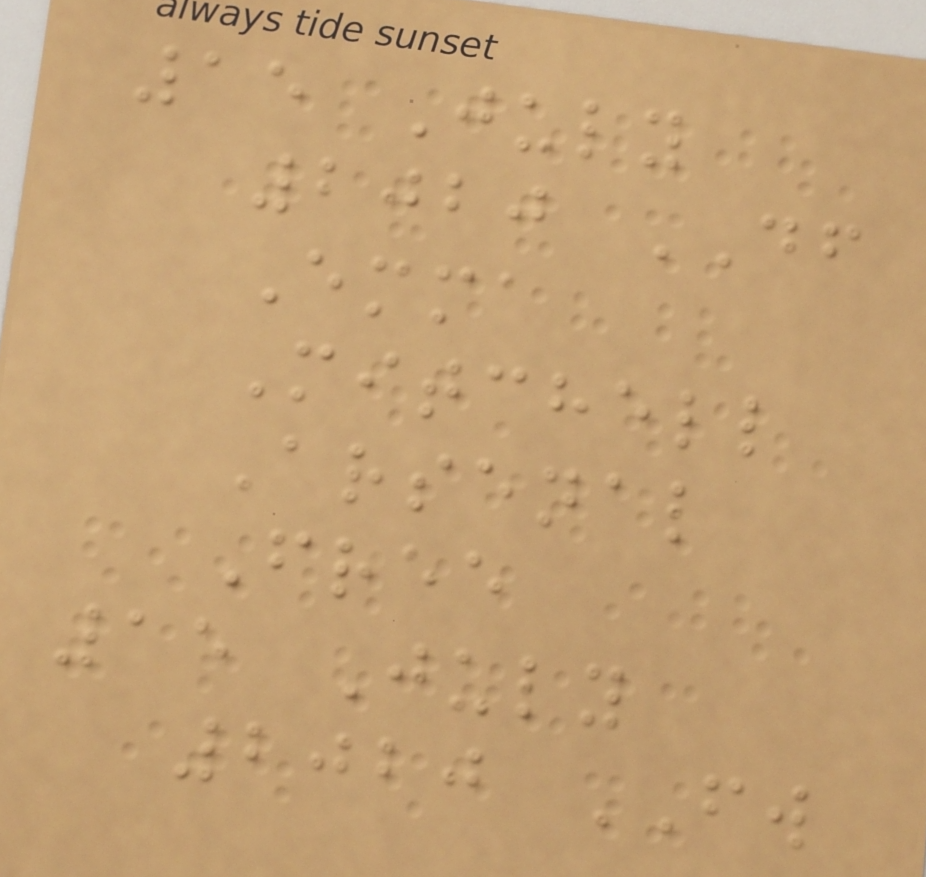15 July
2020 DF
Emma
Mitchell
Arsenal
Free
15 July
2020 FW
